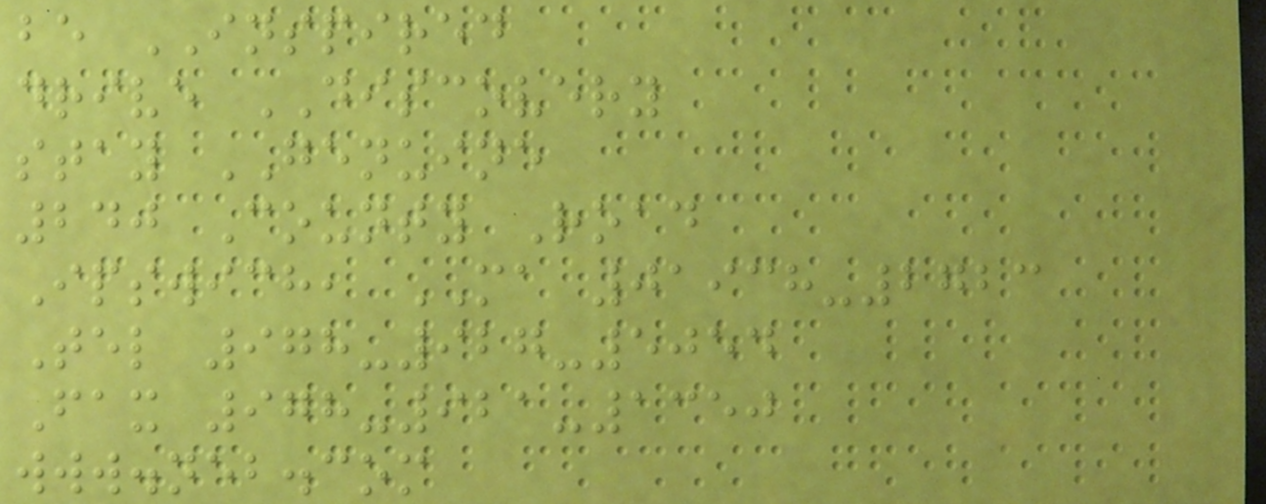be INSPIRED
drive DISCOVERY
stay GENUINE
240 County Road
Ipswich, MA 01938-2723
Tel 978-927-5054
Fax 978-921-1350
www.neb.com
